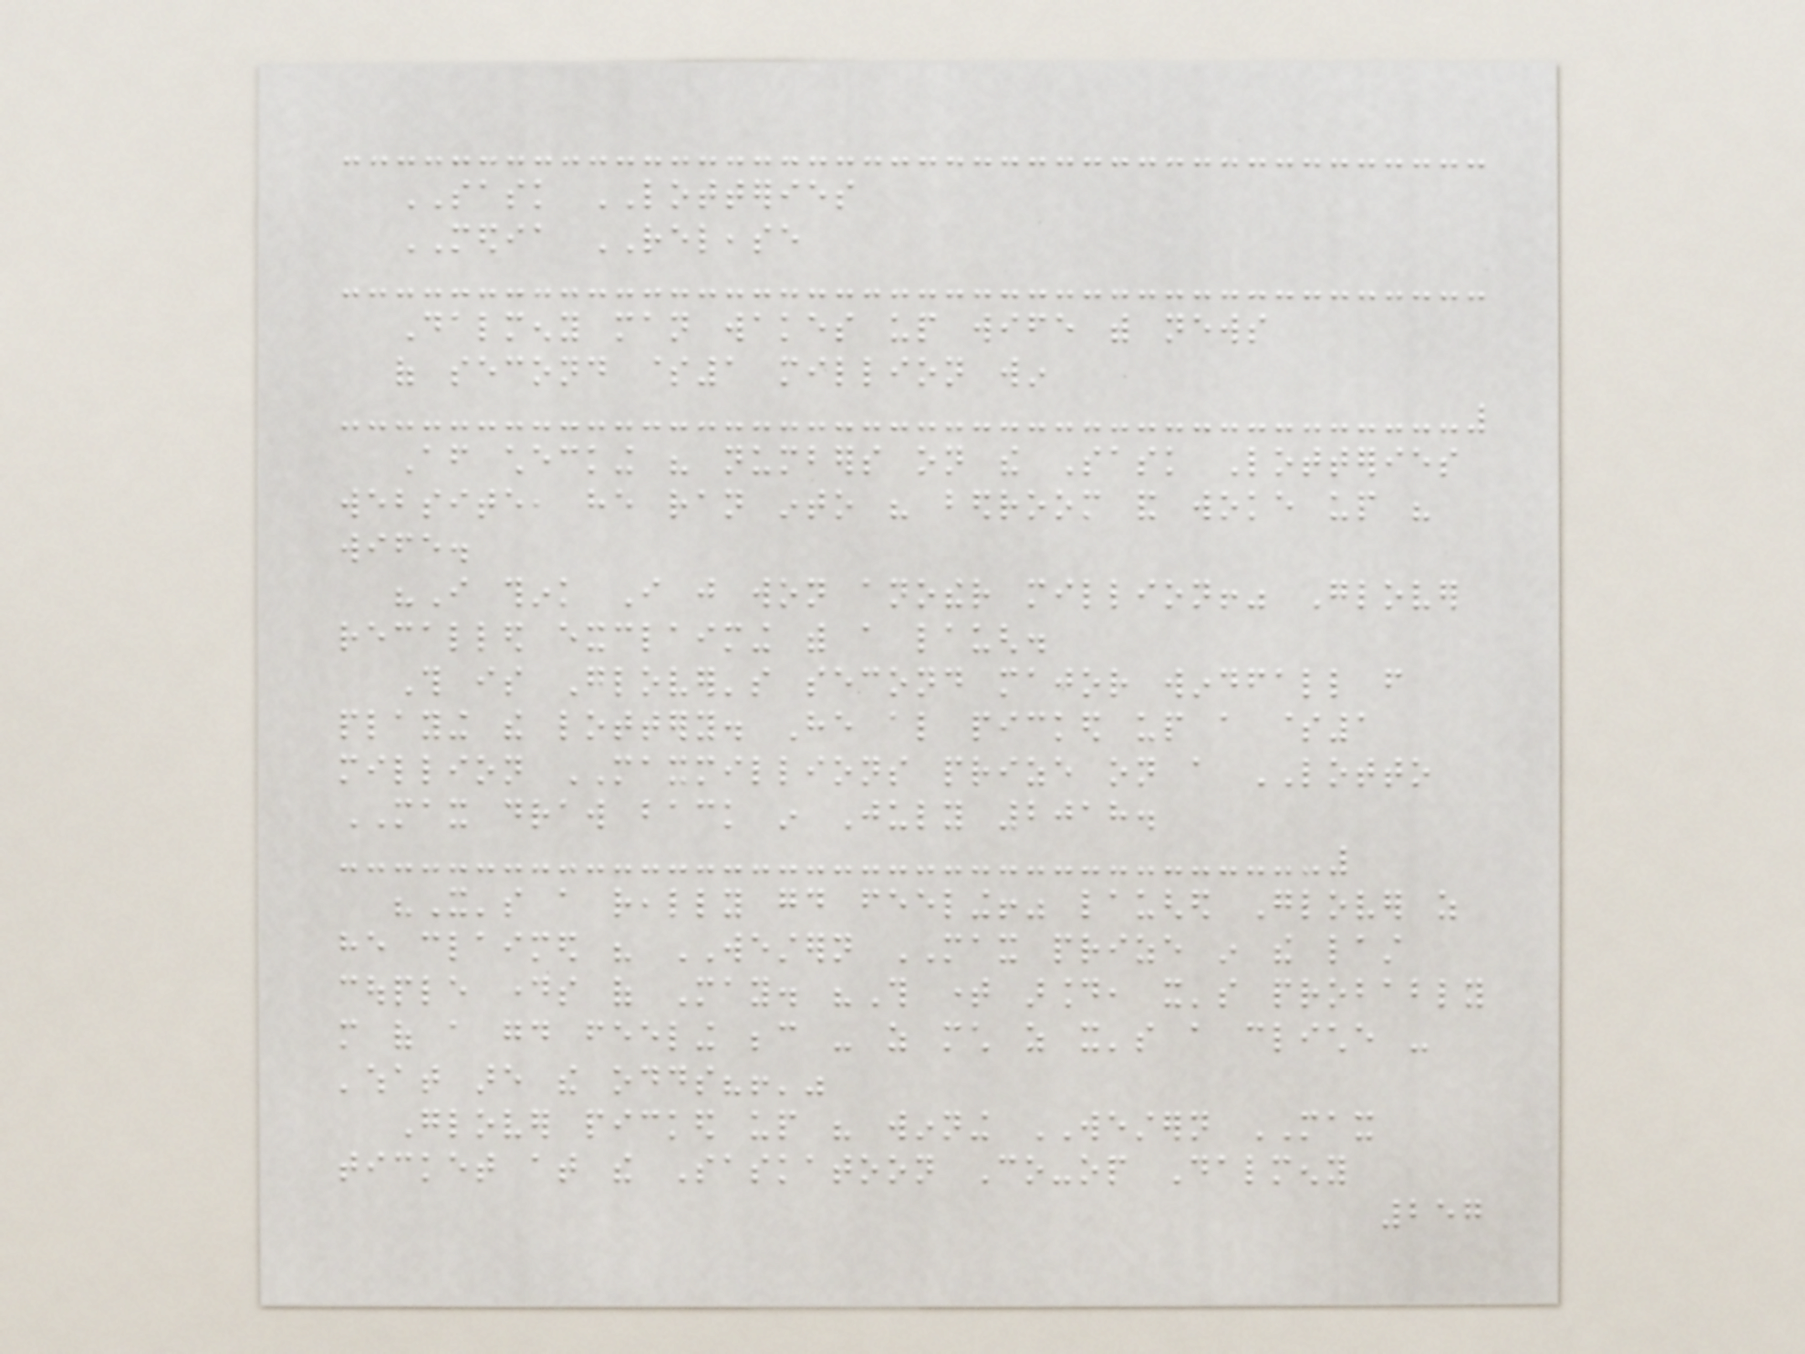SASK LOTTERIES
MEDIA RELEASE
Dalmeny man wakes up wife with news
of second $1 million win
After checking his numbers on the Sask Lotteries
website, he ran into his bedroom and woke up his
wife.
"I think I just won another million!" Glover
recalled exclaiming with a laugh.
This is Glover's second major windfall from
playing the lottery. He also picked up a $1
million MAXMILLIONS prize on a LOTTO
MAX draw back in July 2018.
"It's a really good feeling!" laughed Glover as
he claimed his WESTERN MAX prize in the last
couple days of May. "This time around, it's probably
more of a good feeling because - as much as it's a cliche -
'what are the odds?!'"
Glover picked up his winning WESTERN MAX
ticket at the Saskatoon Co-op Dalmeny
257
